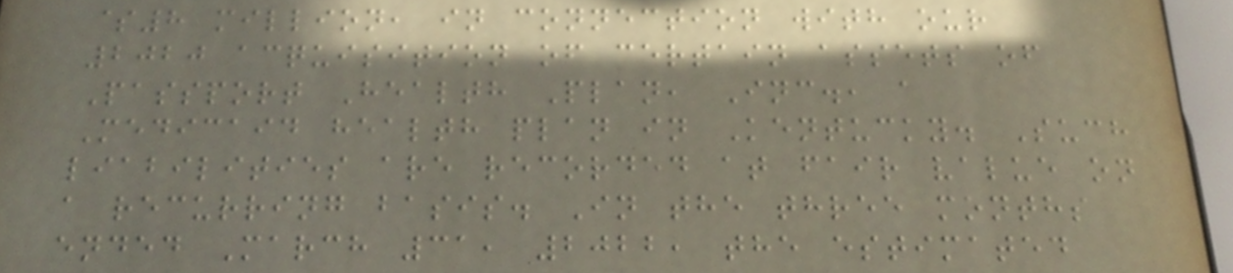$8 million, in connection with our
2020 acquisition of certain assets of
Passport Health Plan, Inc., a
Medicaid health plan in Kentucky. Such
liabilities are recorded at fair value on
a recurring basis. In the three months
ended March 31, 2022, the estimated
